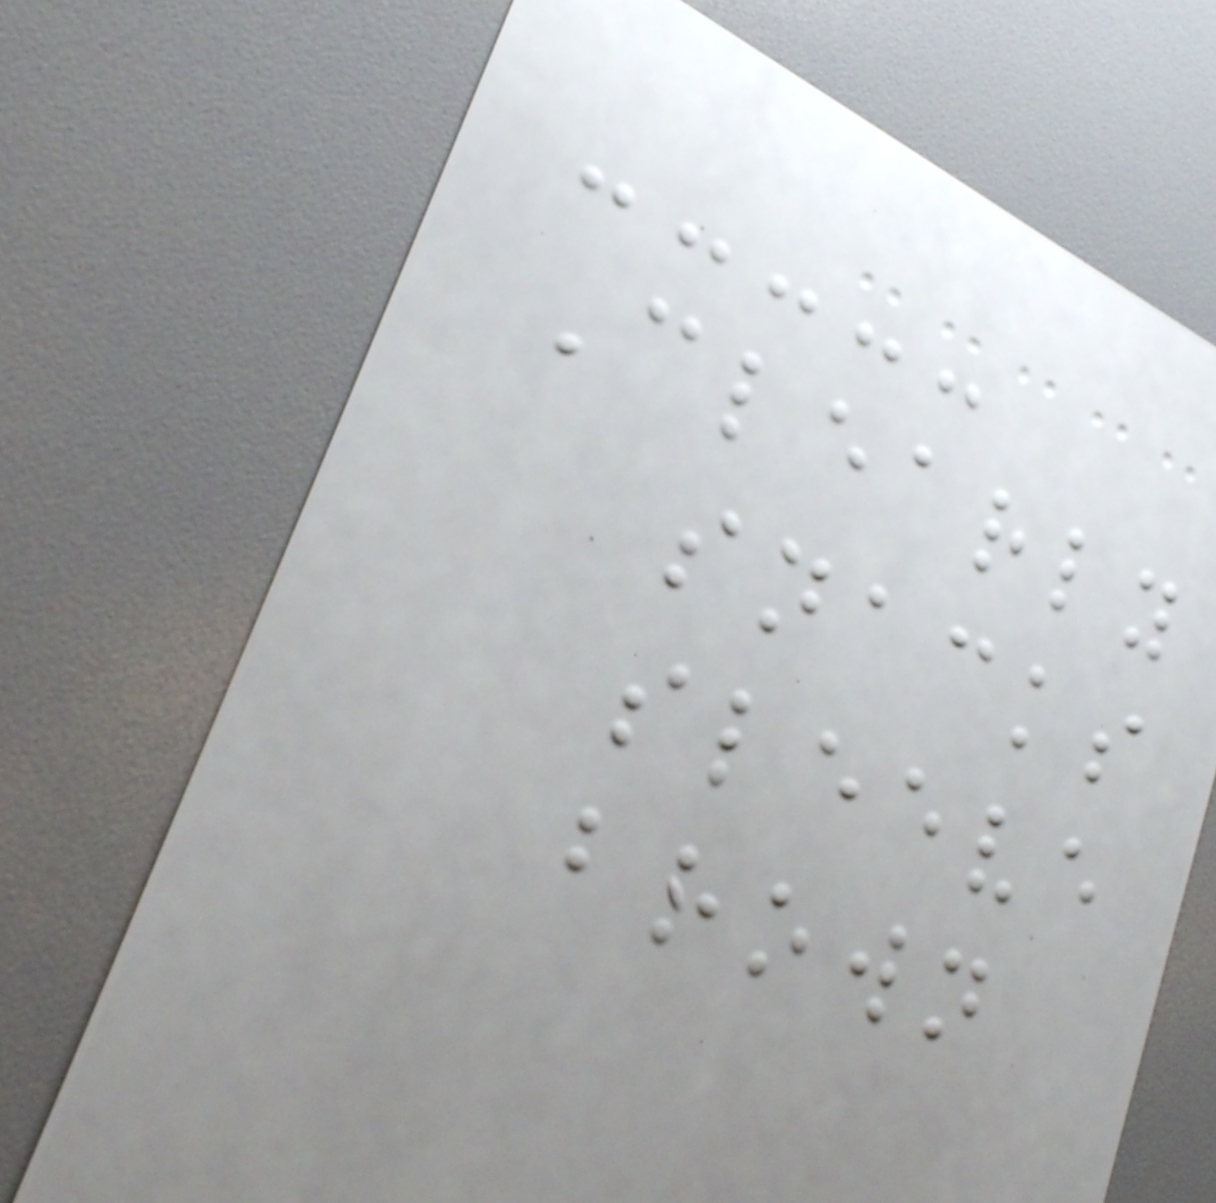Clearly
snacks
sleeve
brown
